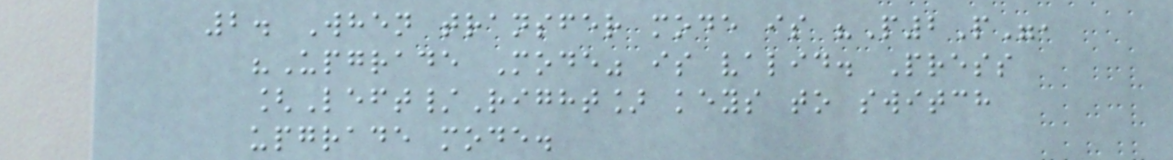2. When transfer mode is "P2P",
"Upgrade Mode" is valid. Press
[Left/Right] keys to switch
upgrade mode.
